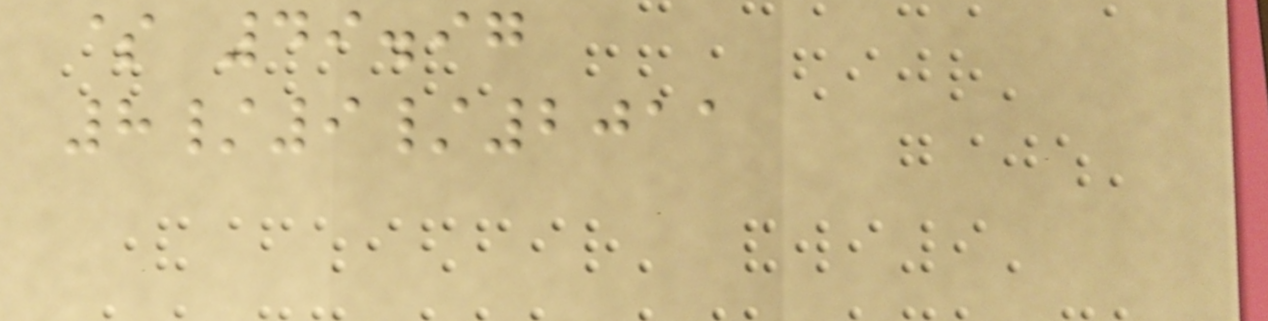$ 49.97
8/9/2011
